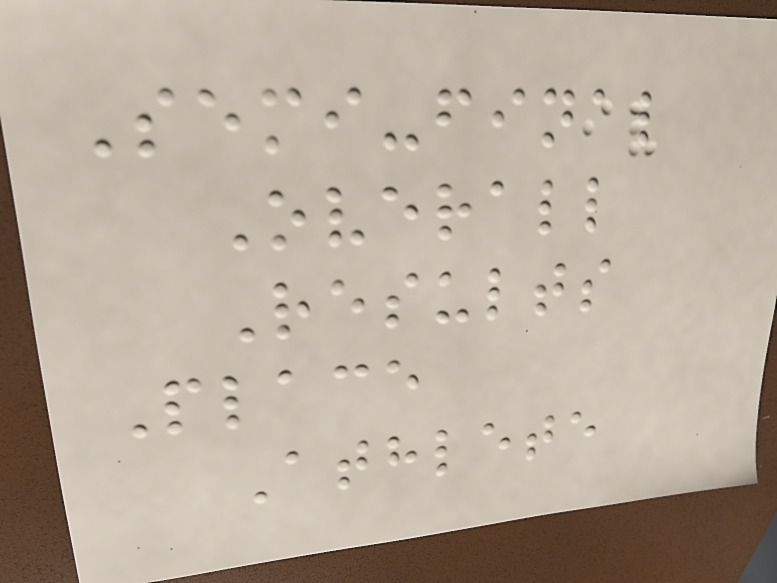Semi-final
Overall
Results
Place
Athlete
